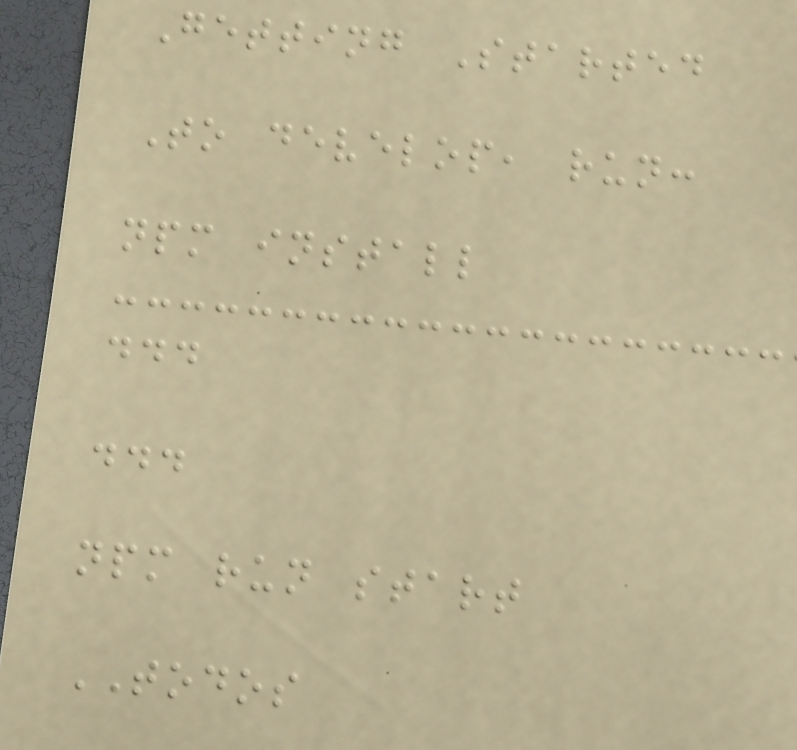Getting Started
To develop, run:
npm install
...
...
npm run start
TODOS
